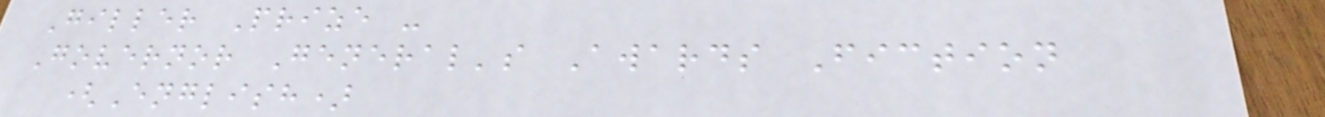Giller Prize -
Governor General's Awards Fiction
(English)
